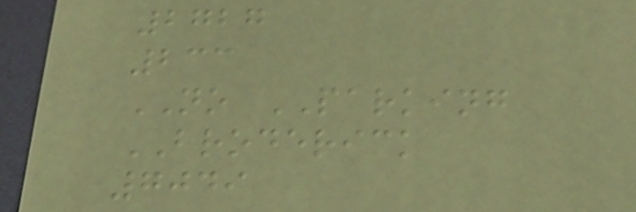2727
233
NO PARKING
BRODERICK
7049
